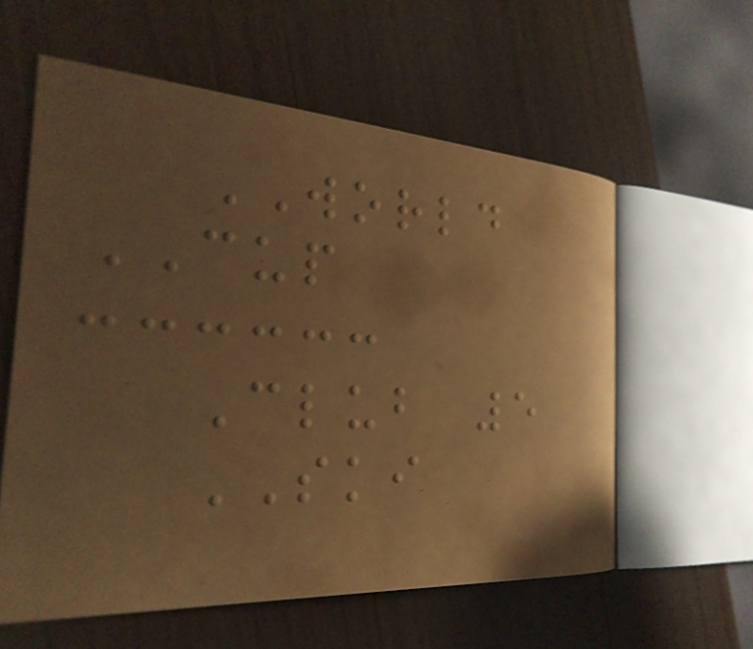WORLD
CUP
Club 5
SKI
